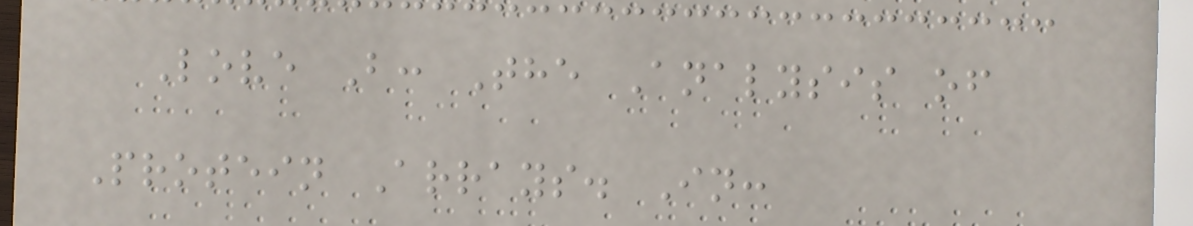Love B: The Analysis of
Protein Arrays. In:
